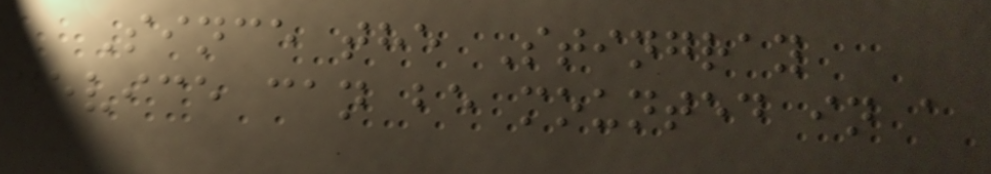Since the Stingray
device can be mounted in a
